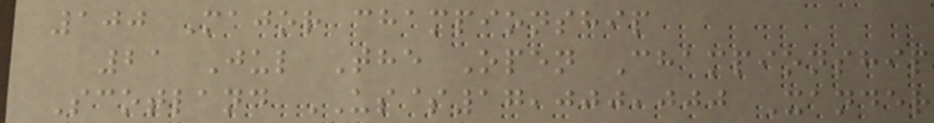100 Major championship
21 Jul The Open Championship
Scotland US$17,000,000 Xander
